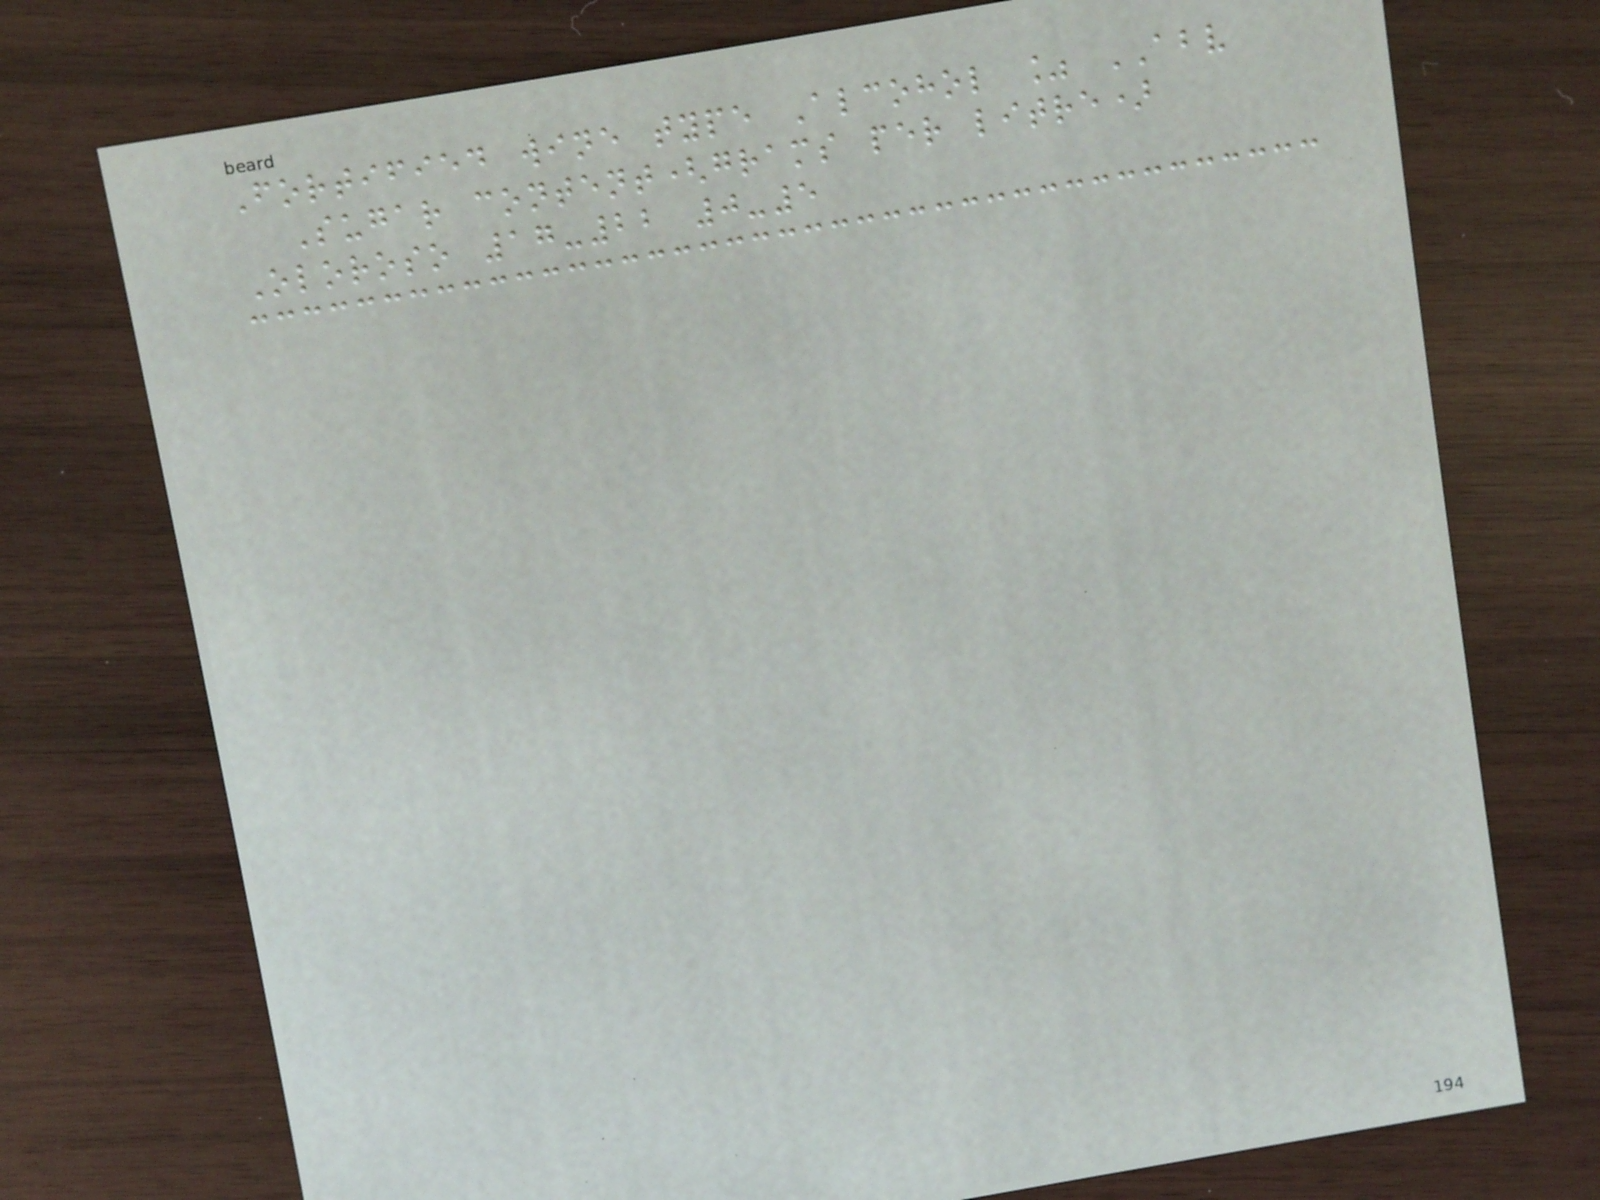Fortified wine type Alcohol % ABV
Sugar content(grams per litre)
Oloroso 17-22 0-5
